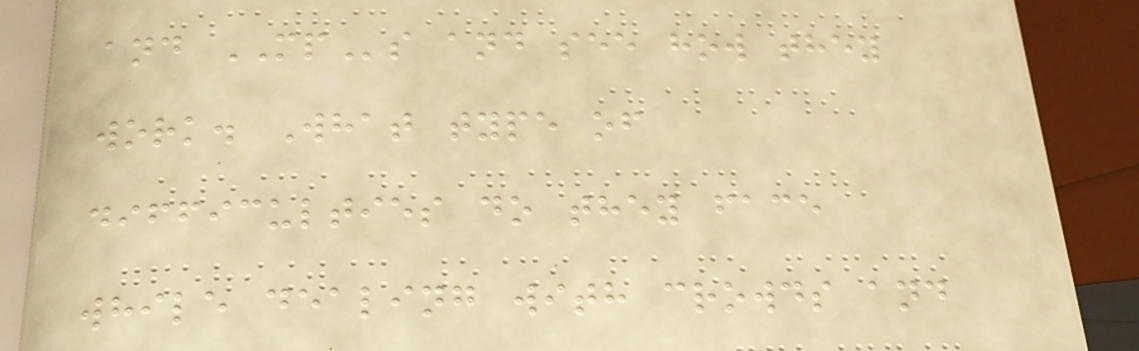and MPs and see how they
work. What type of
difficulties do they face
while dealing with crowds and
